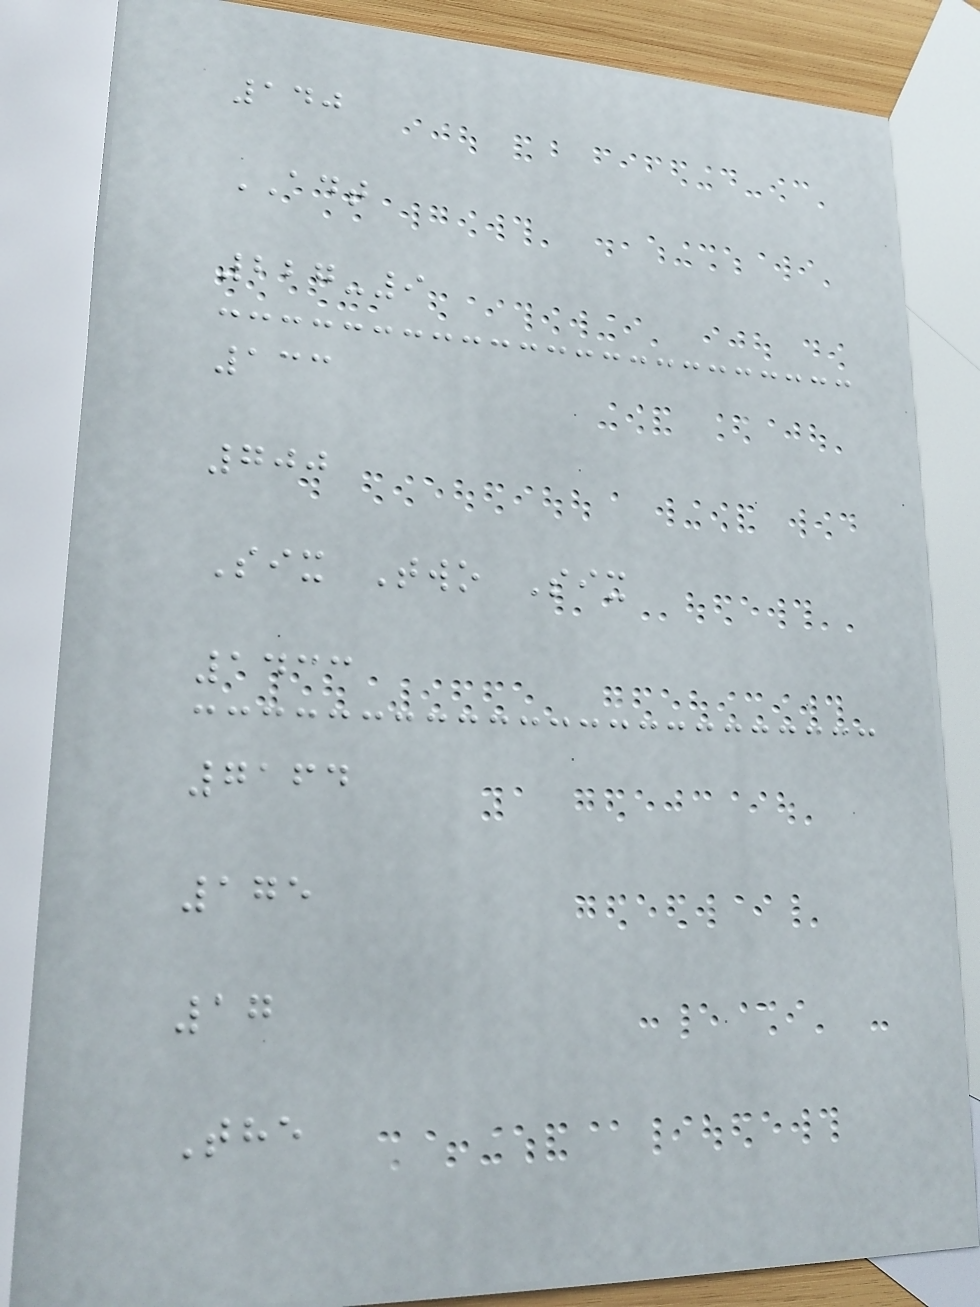140
ADT
227-9
133
700
Six Two Six
1433
7164
175
17
The
